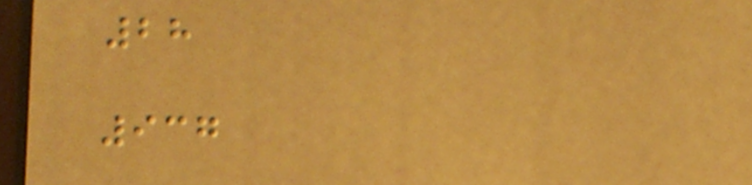28
937
